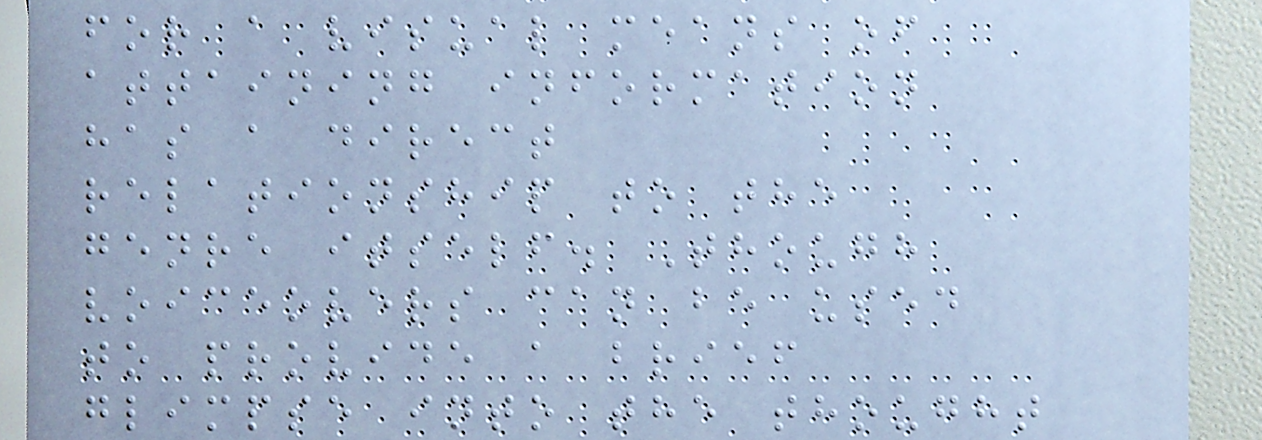for a visual means of
attaining information
has a direct
relationship to the
genre itself. Though
voiceovers can be used
to provide a brief
glimpse into the thought
